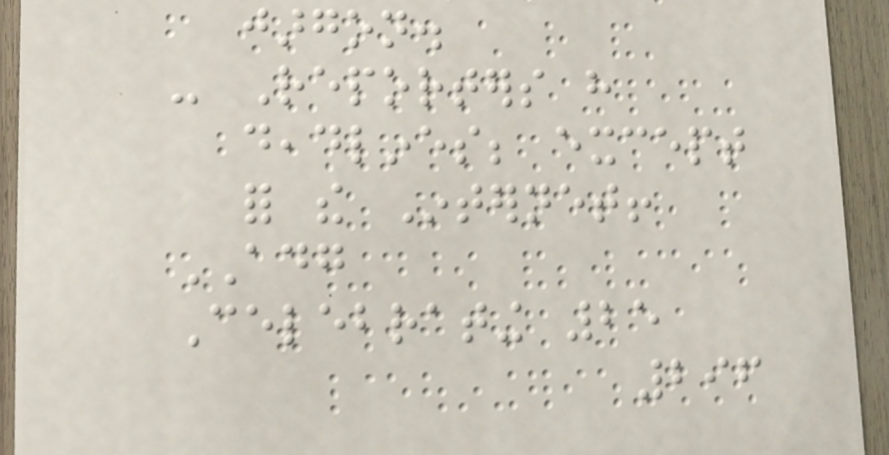jargon.
- Reporters have
deadlines; except
for the Internet!
ADG
Celebrating 25
296
